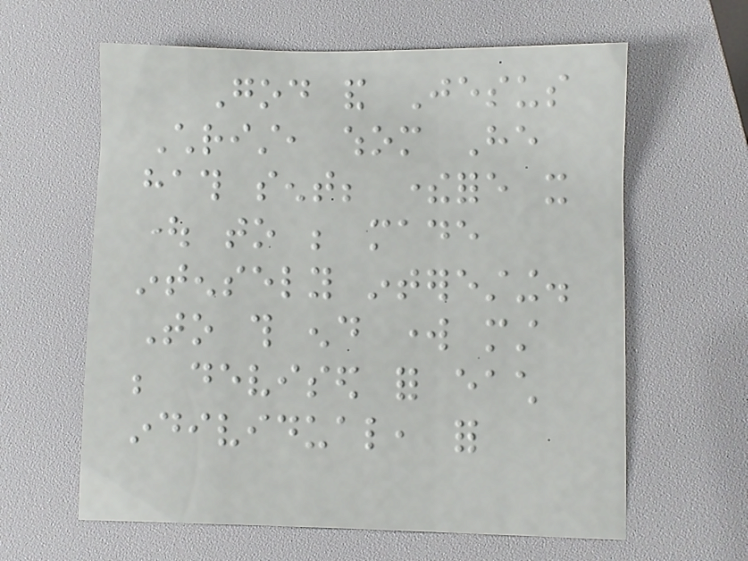God and Jesus
Christ, whom He
hath sent; therefore it
ought to be made
intensely interesting.
To this end work must
be devised for each
individual, for
